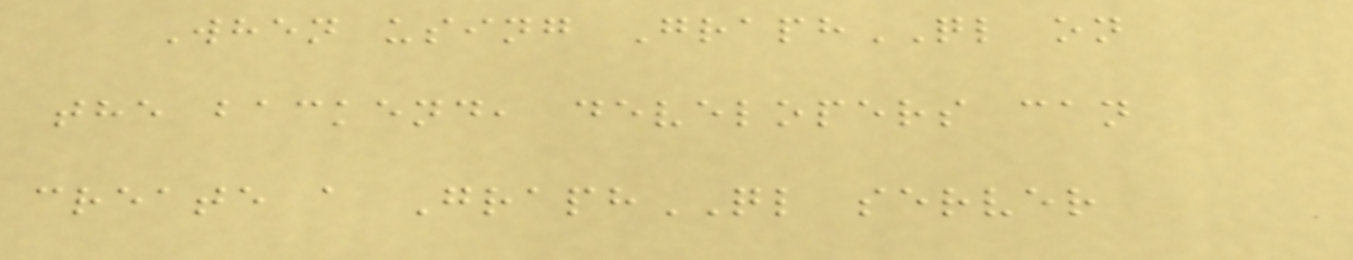When using GraphQL on
the backend, developers can
create a GraphQL server
